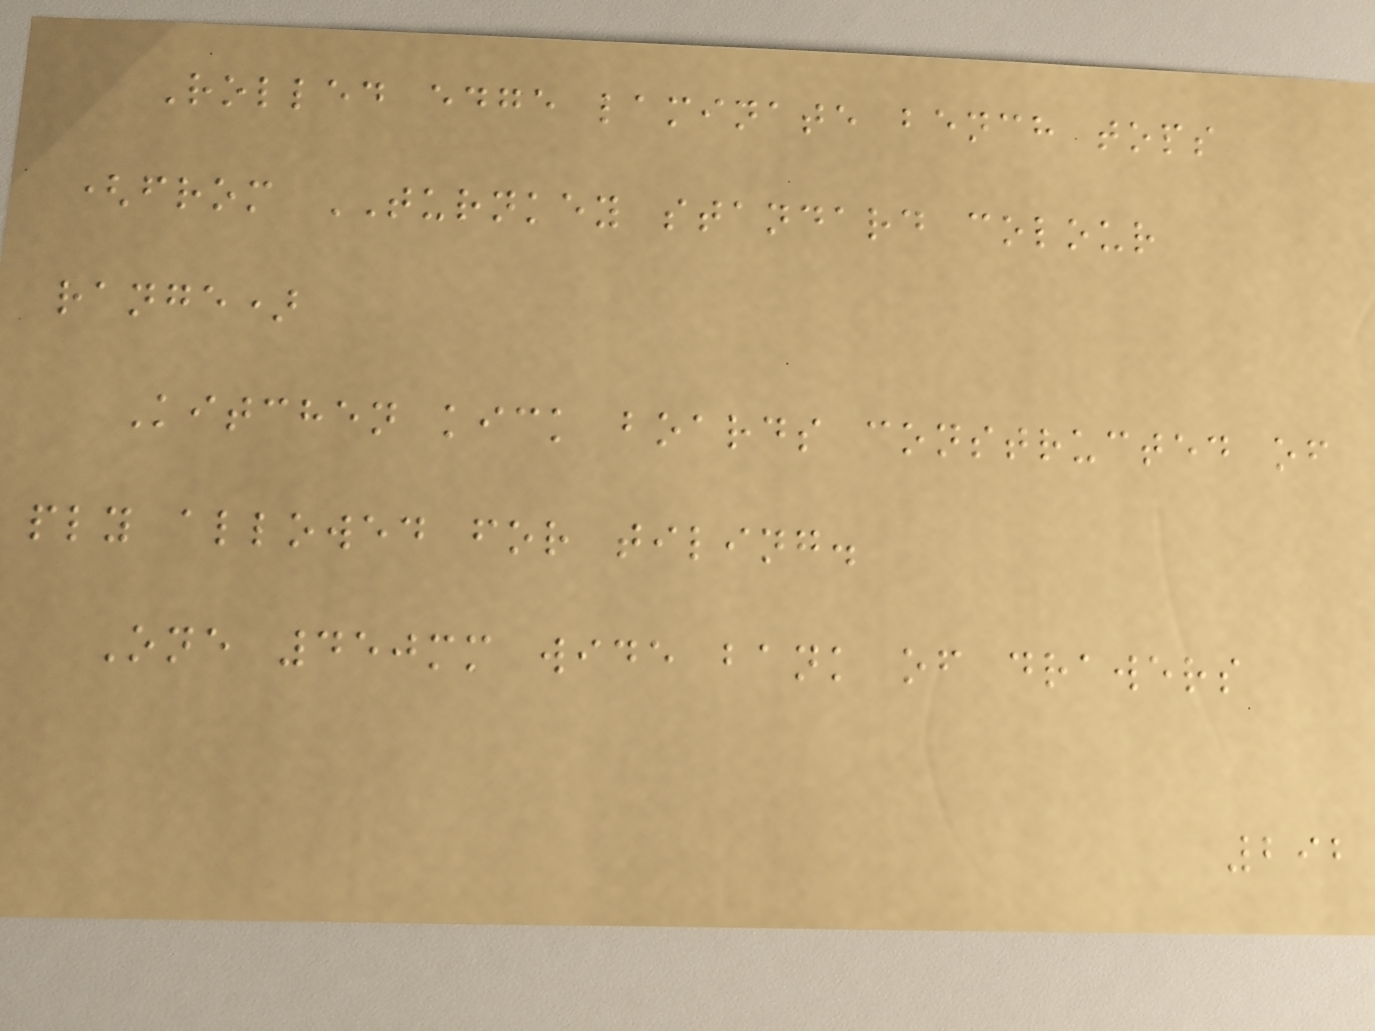Rolled edge laminate bench tops
(from TURNKEY standard colour
range)
Kitchen kick boards constructed of
ply allowed for tiling.
One 450mm wide bank of drawers
292
